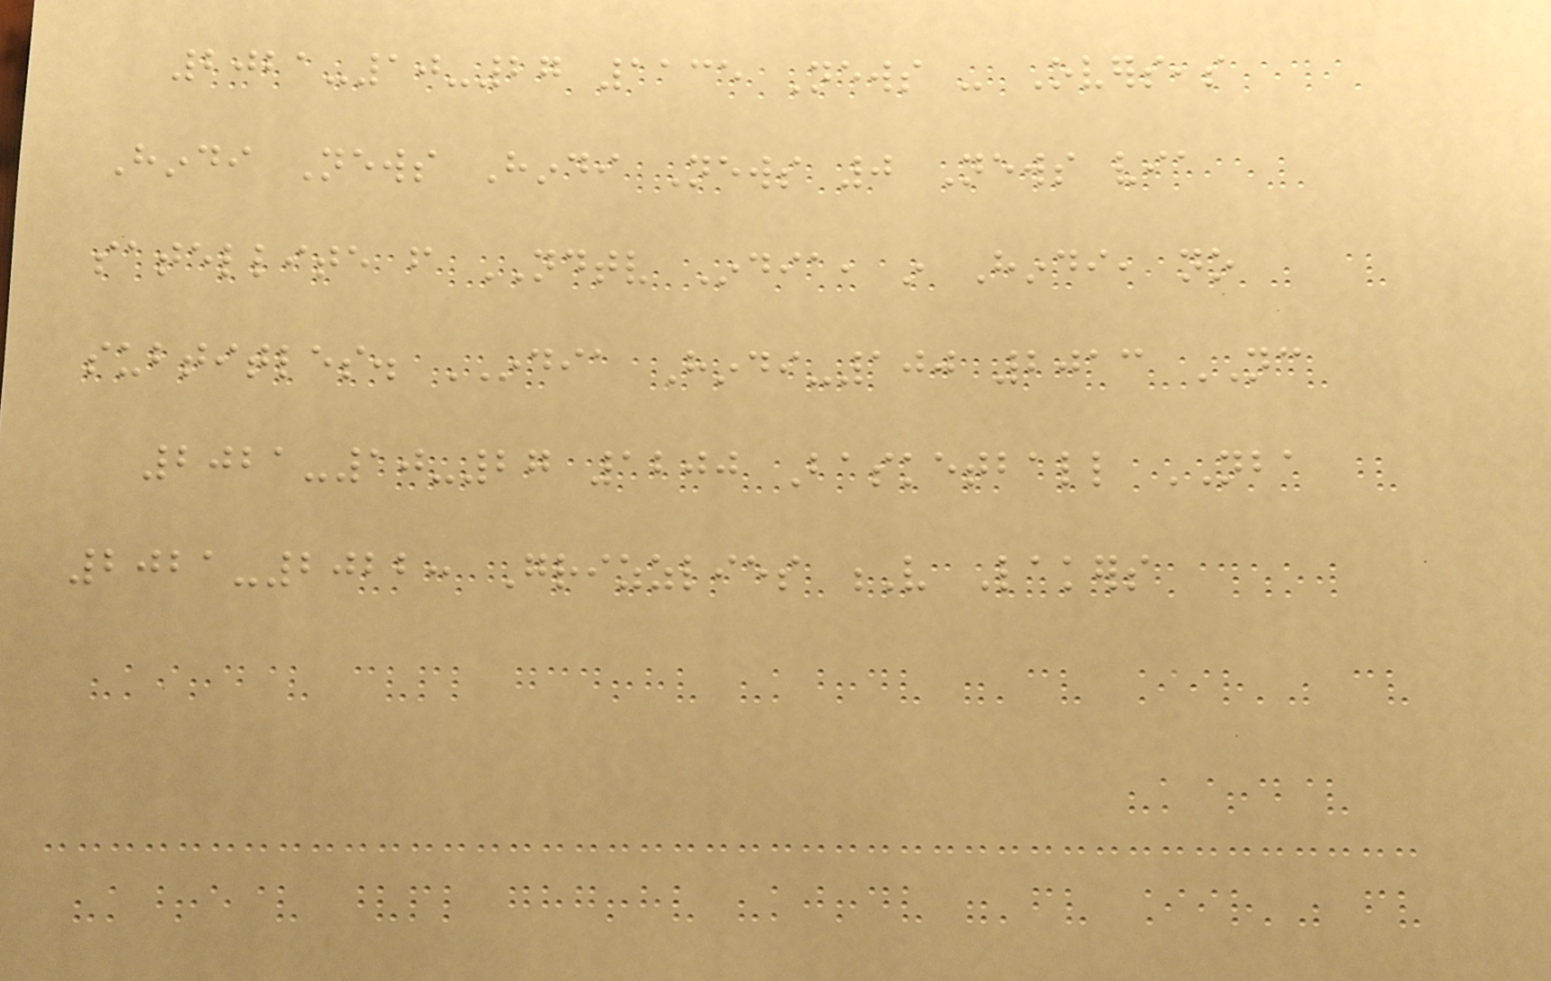2021-10-27 1135 News - Overseas
Hindi News Hindi News 0 News via
satellite from NDTV India, in Hindi, no
subtitles. INDIA Hindi-100 2013 NC
2021-10-27 1200 Basketball NBA
2021-2022: Grizzlies V Lakers
